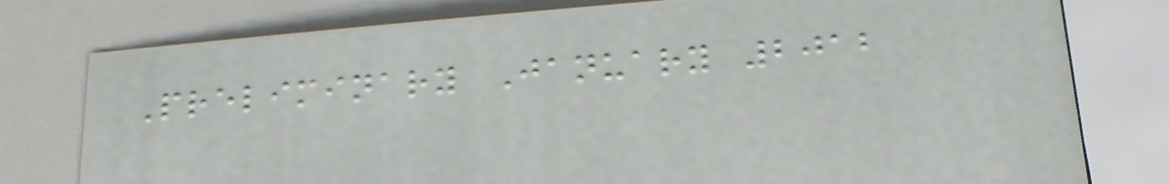Preliminary January 2012
